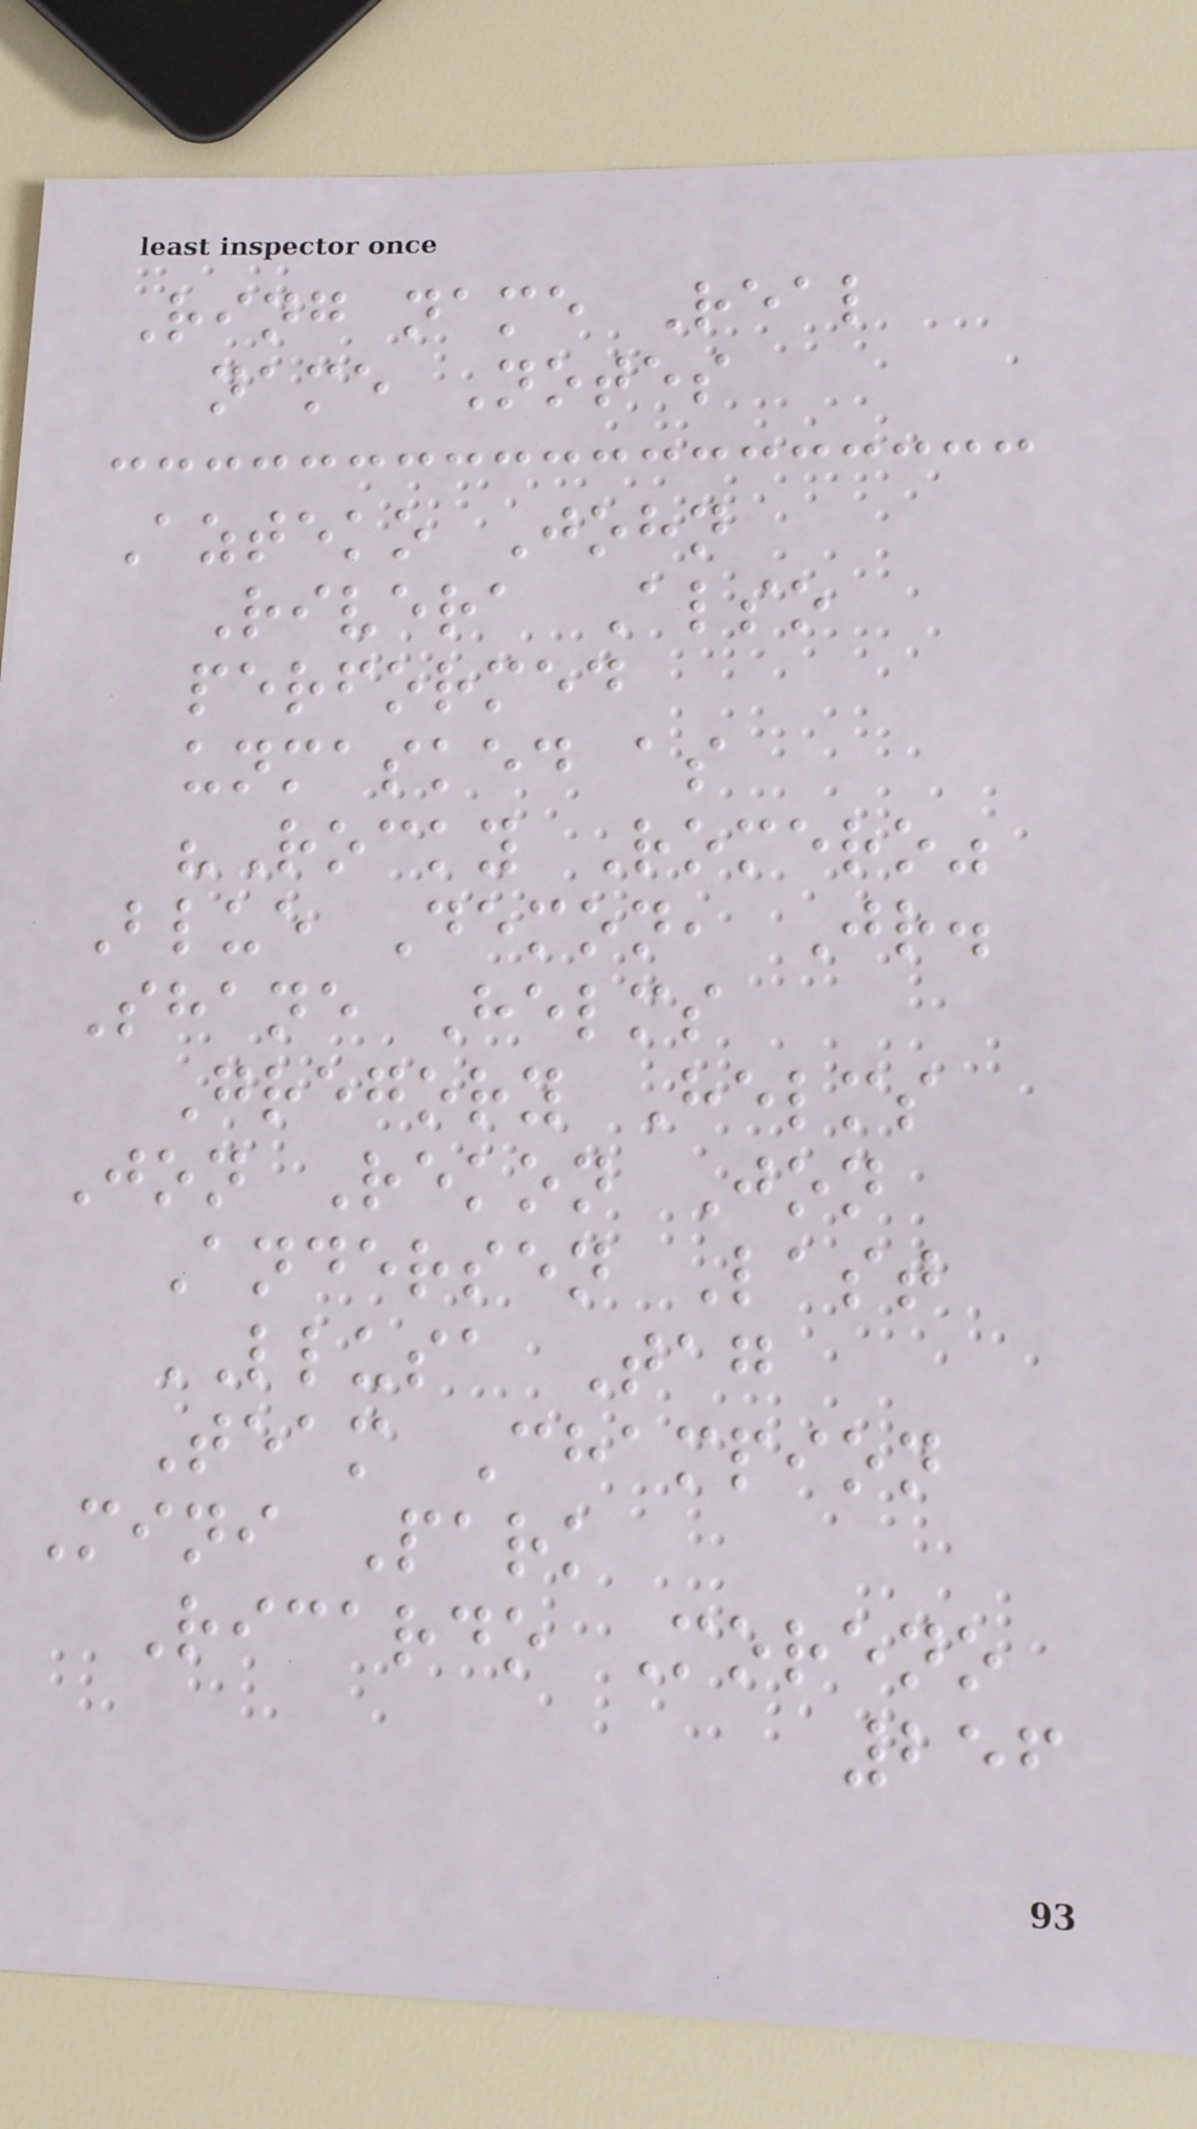Ring name Real
name Notes
Azteko John
Rivera Also
performed
unmasked as
"Rocky Romero"
Blue Demon, Jr.
Shane Helms
Gregory Helms
Jon Rekon Jon
Andersen Last
LLUSA Tag
Team Champion
Mini Park
Ricardo Moreno
256
